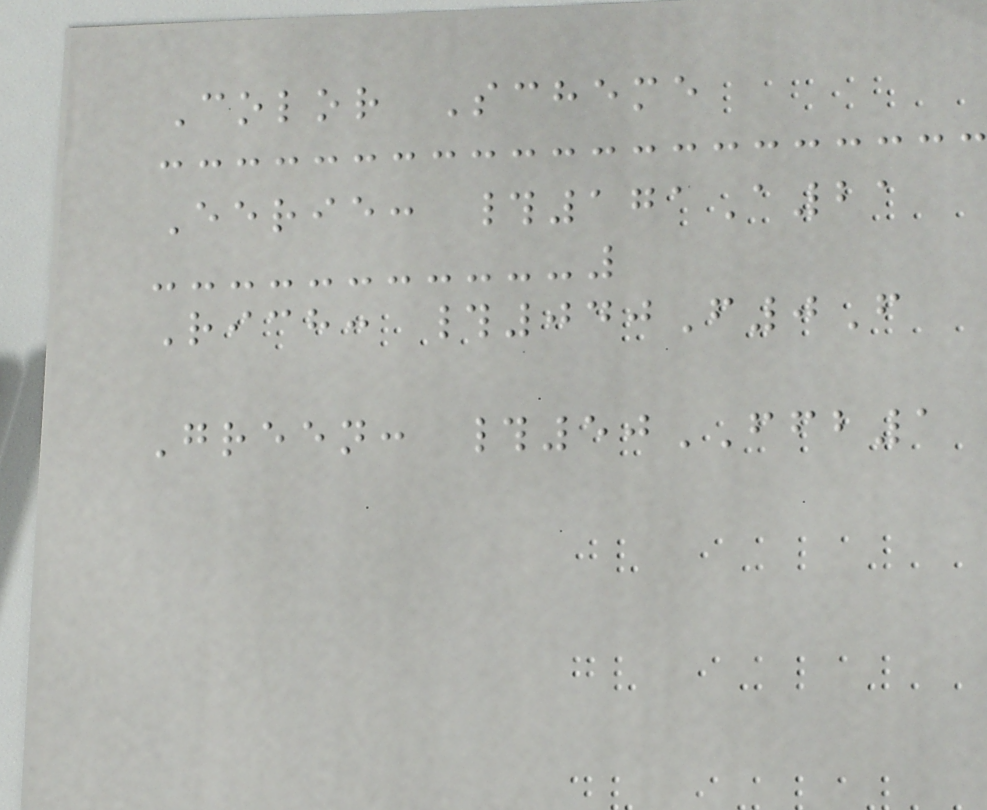Color Scheme
Eerie: #171A21
Rich: #040F0F
Green: #50FFB1
